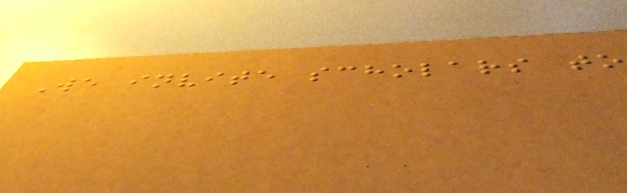We invite scholars to
